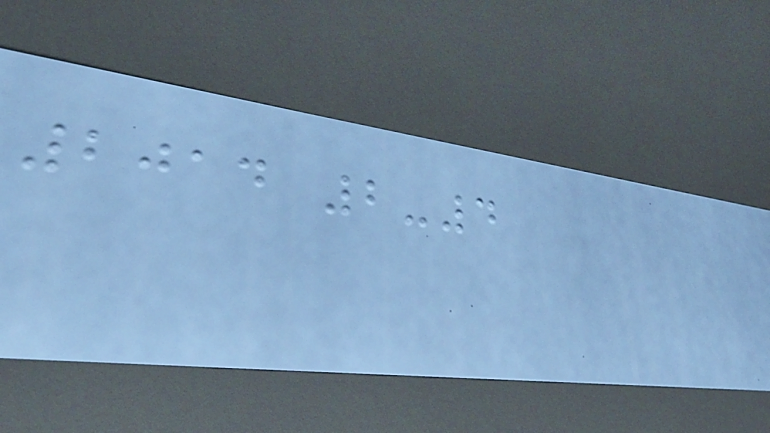2014 2-4
